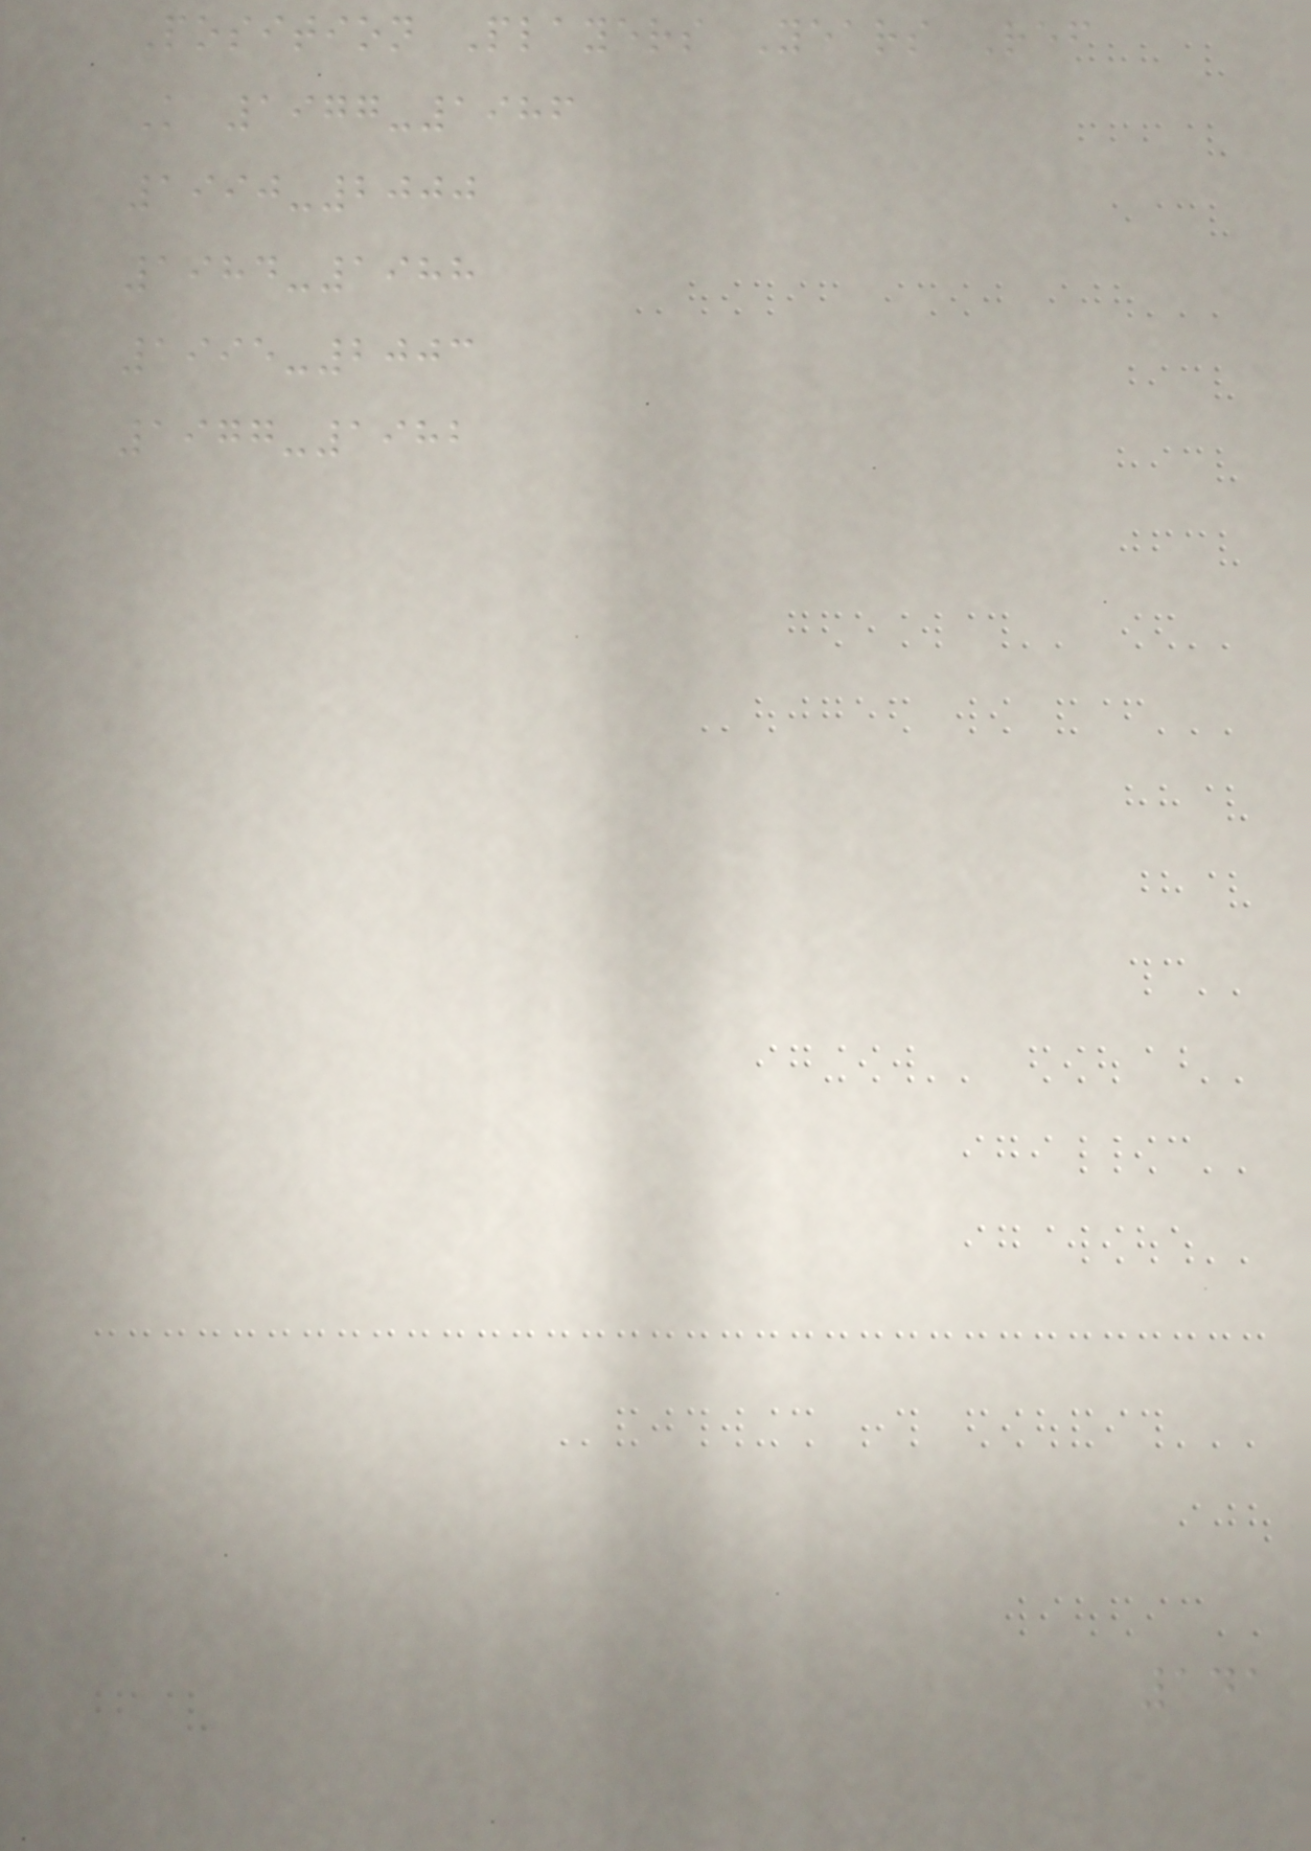Position Players Years Ref
K 1977-1986
1990-2000
1984-1988
1995-2003
1977-1982
141
